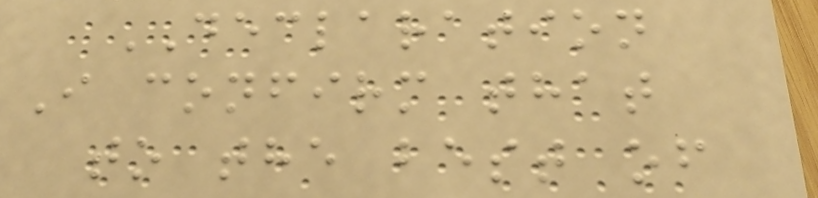DECLARATION
I confirm that
to the best of
